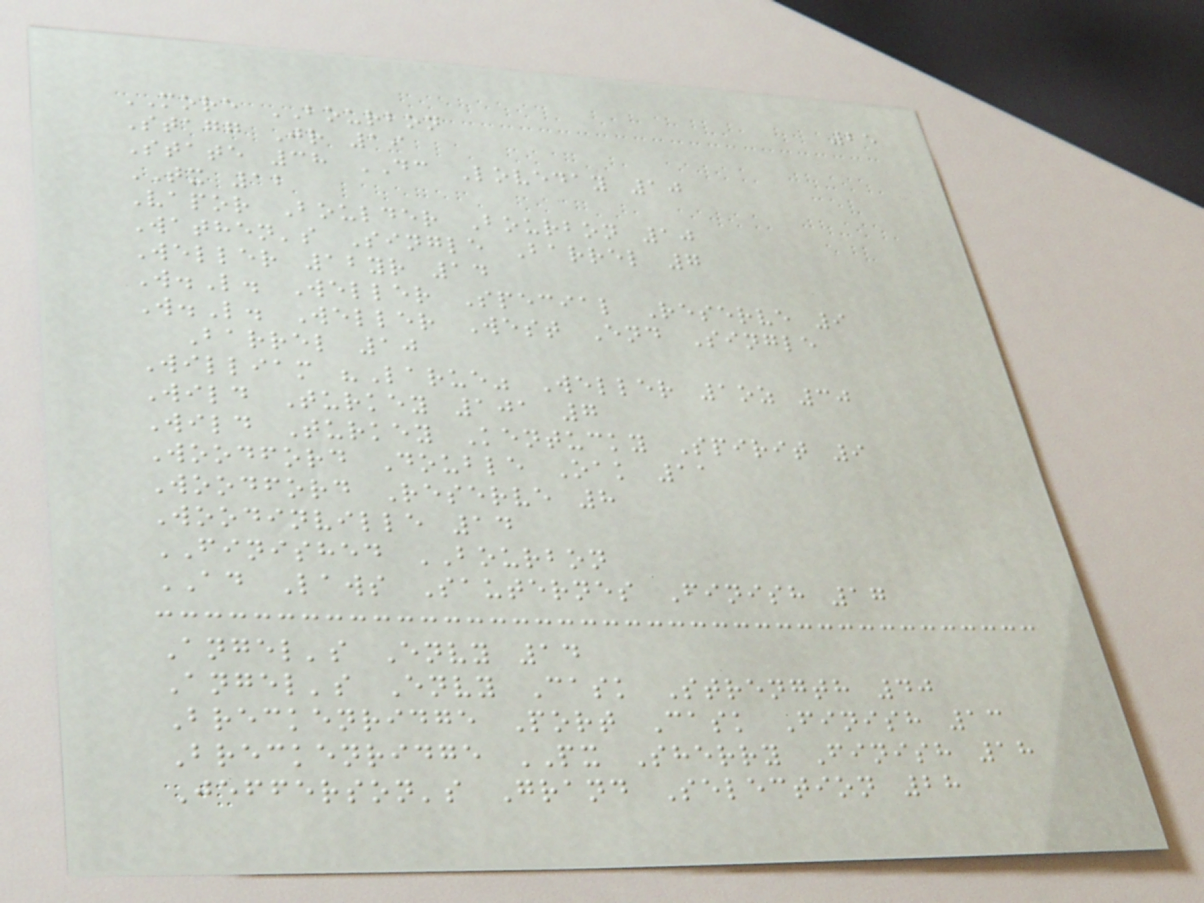25
MORE BOURBON
Stagg Jr 19
State 38 DC Loveday 10
TX 12
Vapor Boulder Bourbon 10
Wathen's Single Barrel 7
Weller 12yr 14
W.L. Weller Special Reserve 9
W.L. Weller West End Single
Barrel 10
William "Larue" Weller 1oz 30
Wild Turkey 101 7
Wild Turkey Kentucky Spirit 9
Woodford Double Oak 11
Woodford Reserve 8
Woodinville 14
FINISHED BOURBON
AD Laws Sauternes Finish 17
Angel's Envy 14
Angel's Envy Cask Strength 40
Breckenridge Port Cask Finish 13
Breckenridge PX Sherry Finish 18
Jefferson's Grand Selection 28
